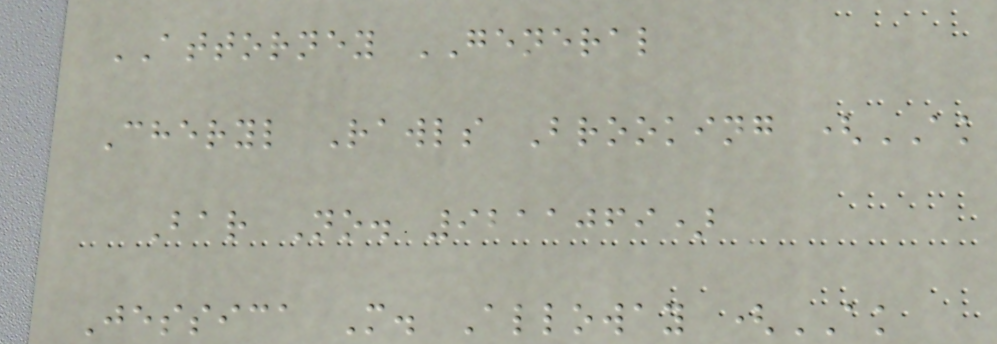ATTORNEY GENERAL
Cheryl Rawls Brooking (AK
Bar No. 9211069)
Jessica M. Alloway (AK
